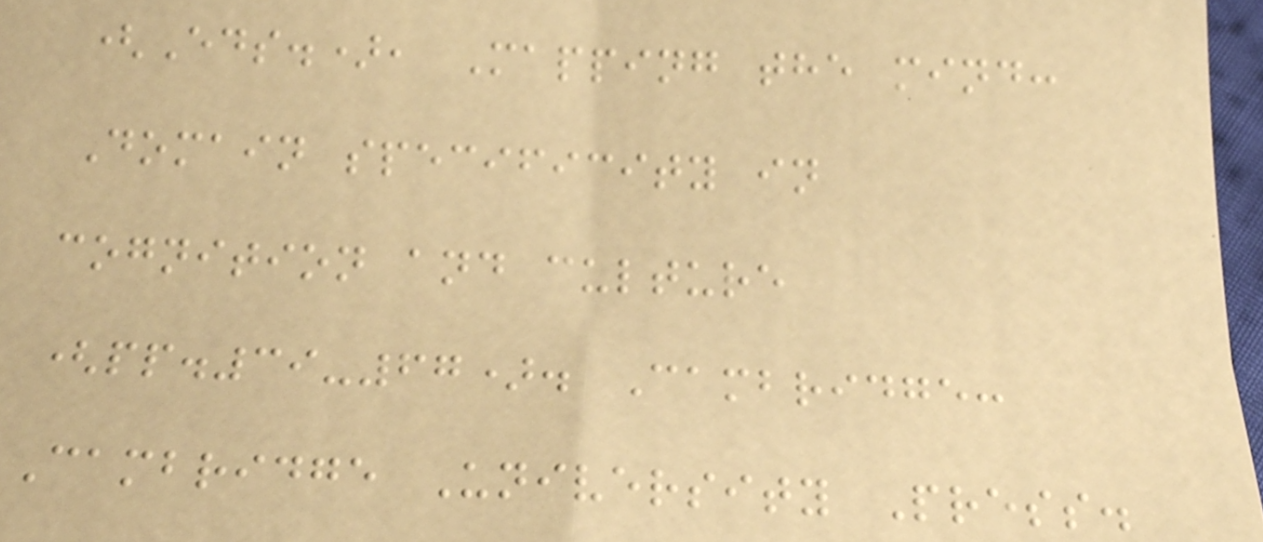(Eds.), Mapping the mind:
Domain specificity in
cognition and culture
(pp.39-67). Cambridge:
Cambridge University Press.
